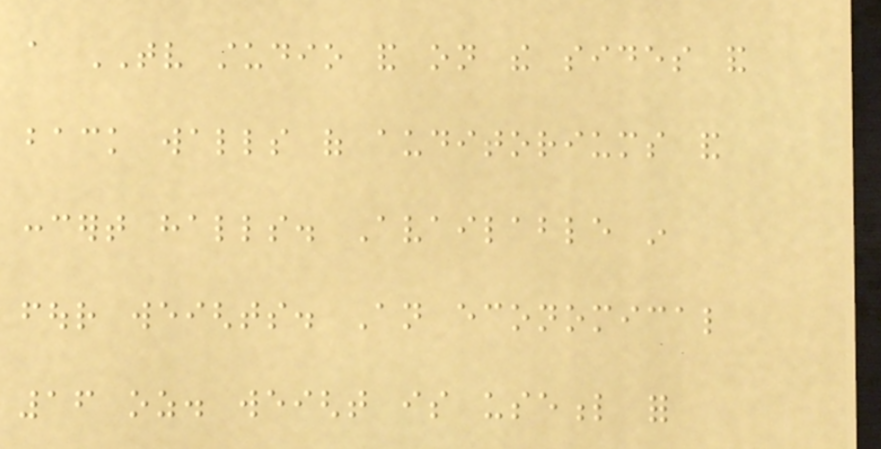a TV studio and on the sides and
back walls of auditoriums and
concert halls. Available in
four weights. An economical
16 oz. weight is useful for
